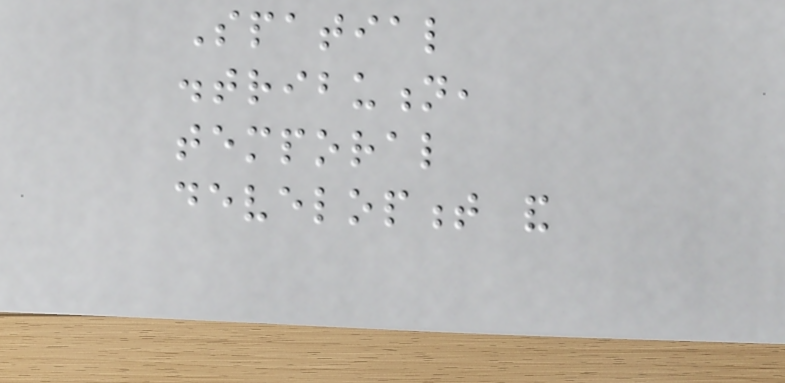Spatial
distribution,
temporal
development and
